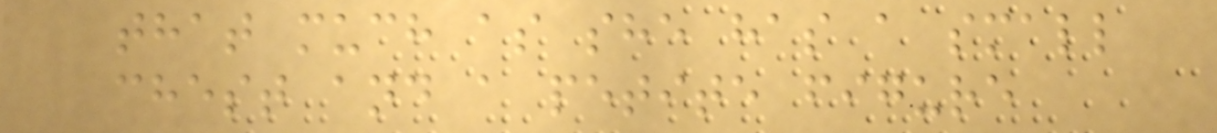that much as she has a small
chest and a petite figure
